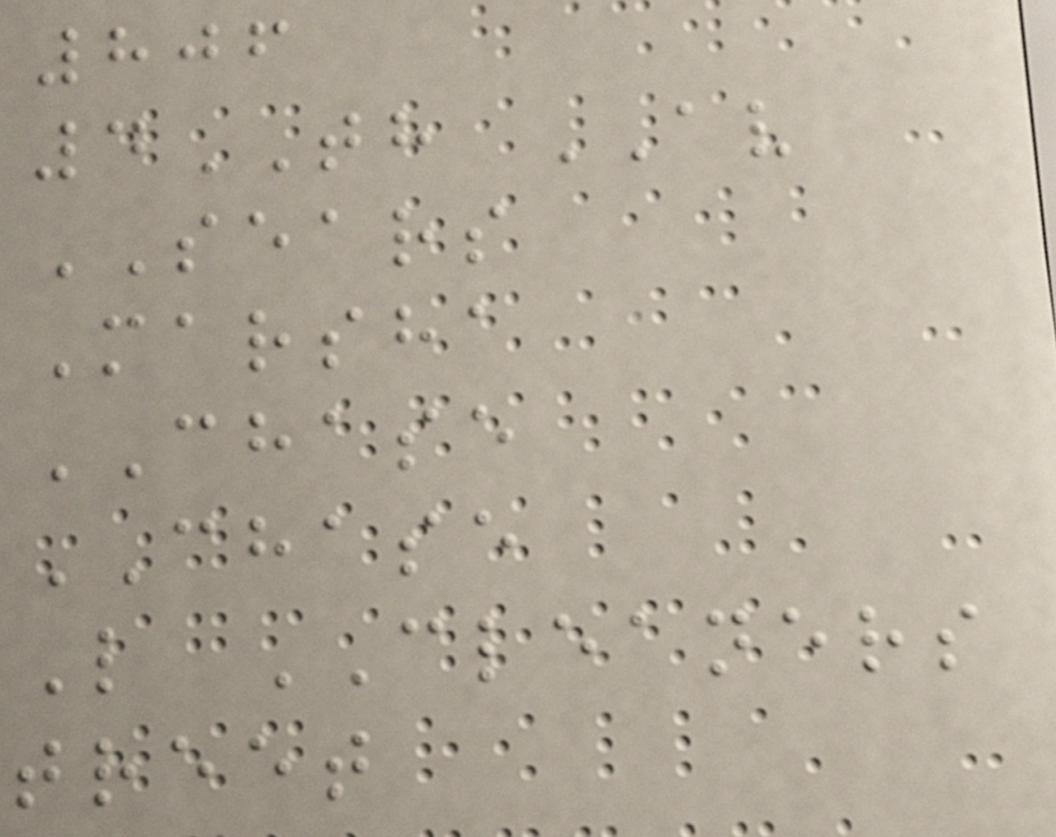806
4TH AV
SEARS
Marsha
CHASE
CHASE
L CLEANERS
treet
